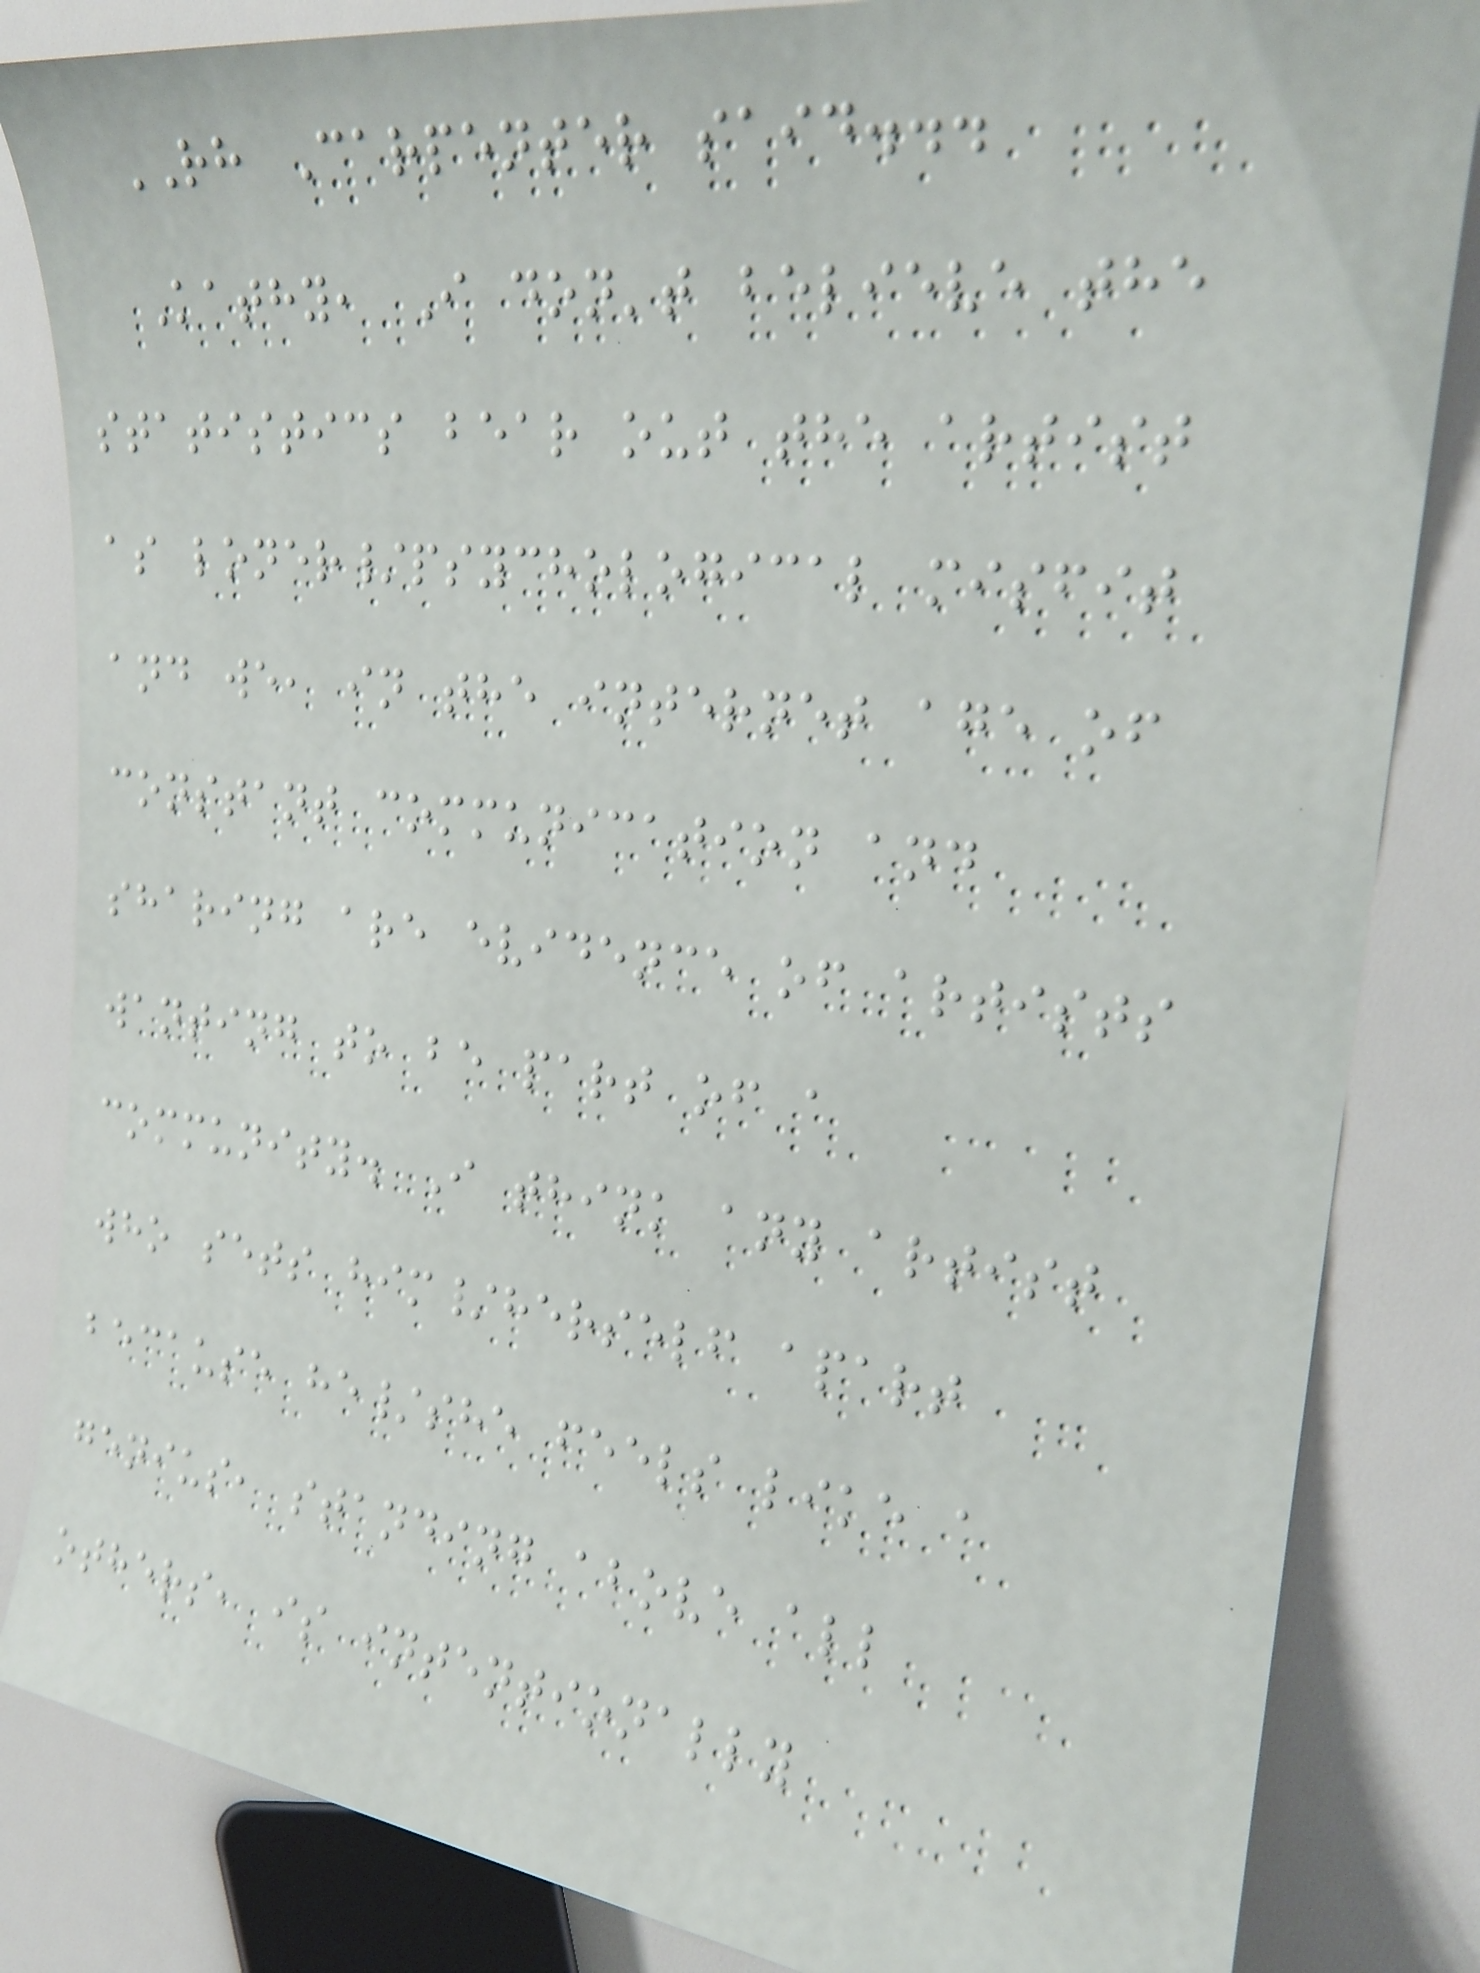RH Carpenter said...
Kathy, I don't believe the
statistics bear out the artist
as loner/psychological misfit
and we, in the internet age of
constant communication and
sharing are evidence of artists
wanting to be part of a
community. I think any artist
who sets him/herself apart
because he/she feels like a
genius, standing above all
others, is intentionally
